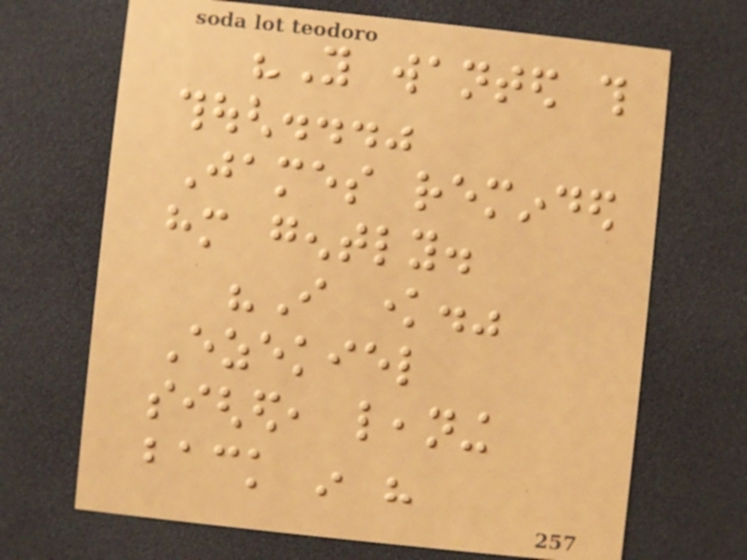"You wanted this
though..."
James reminded
him gently.
"I know."
Ezekiel
sighed, leaning
back in his
